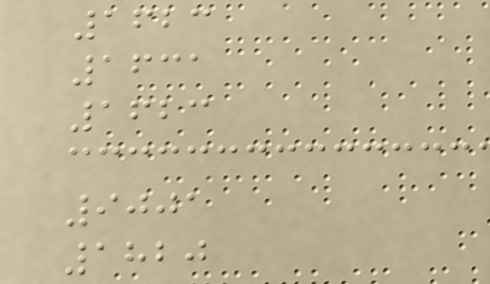1623
1631
1623
9001
1820
